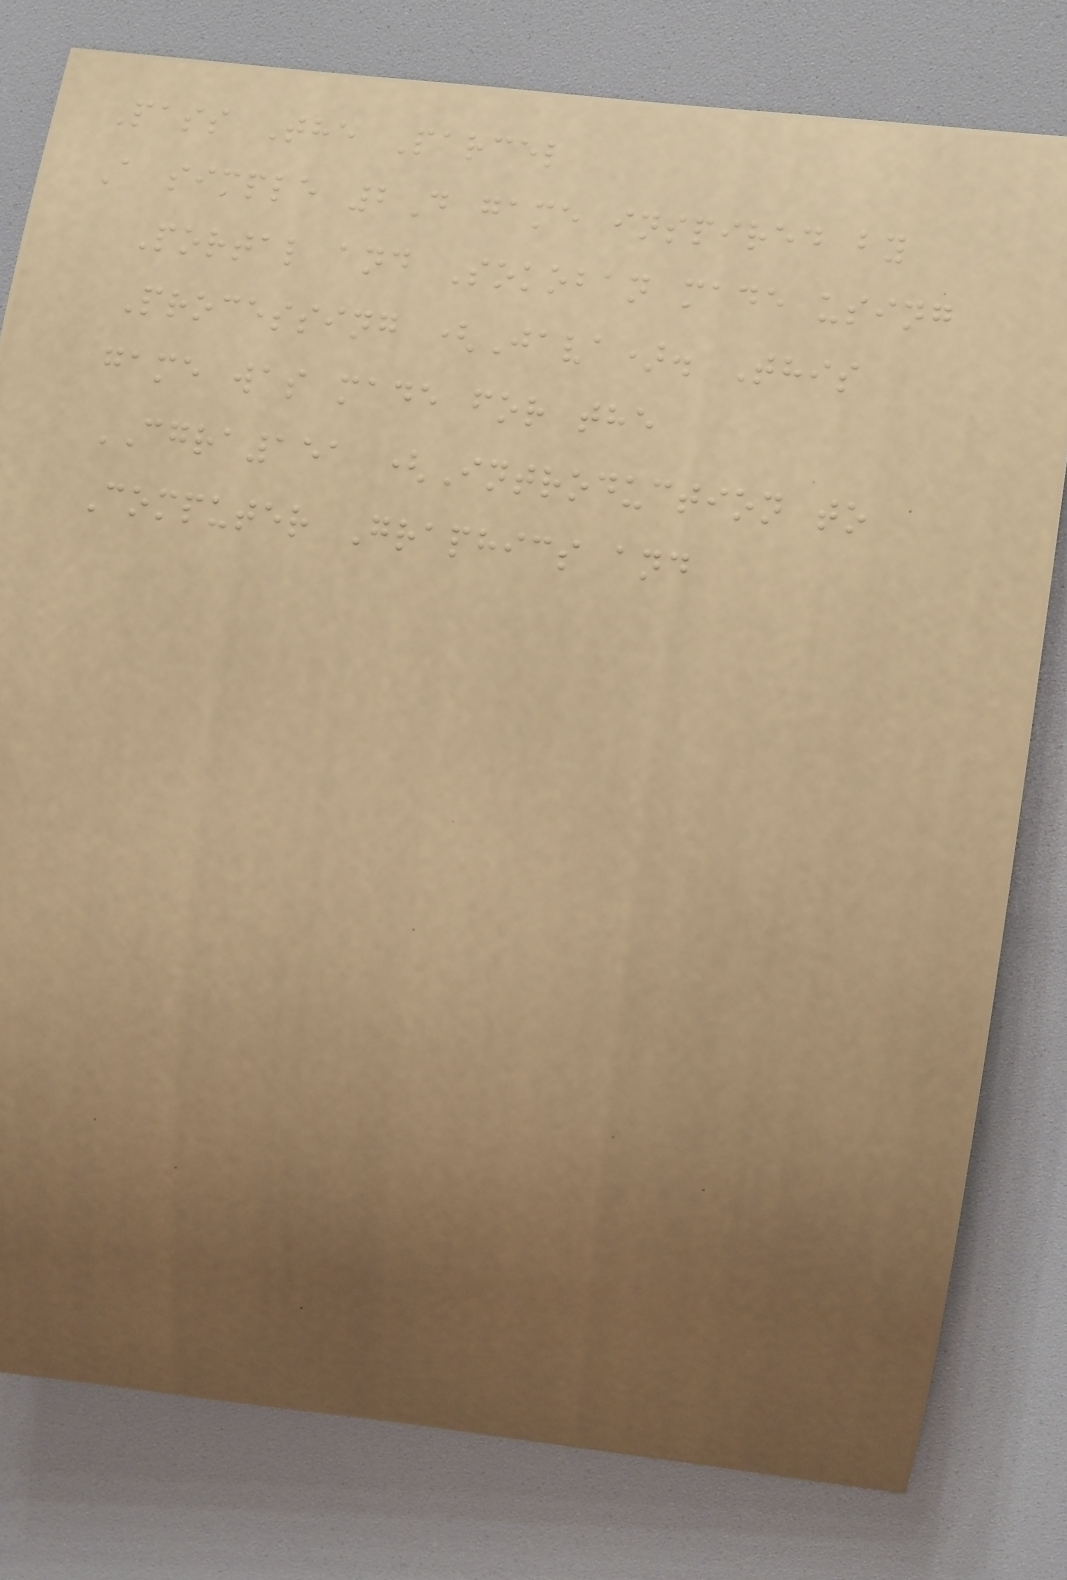Pass The Parcel
A simple 2D game inspired by
Portal and Sokoban made using
Processing (Java). This
game was made for the
CGRA151 (Introduction to
Computer Graphics and
